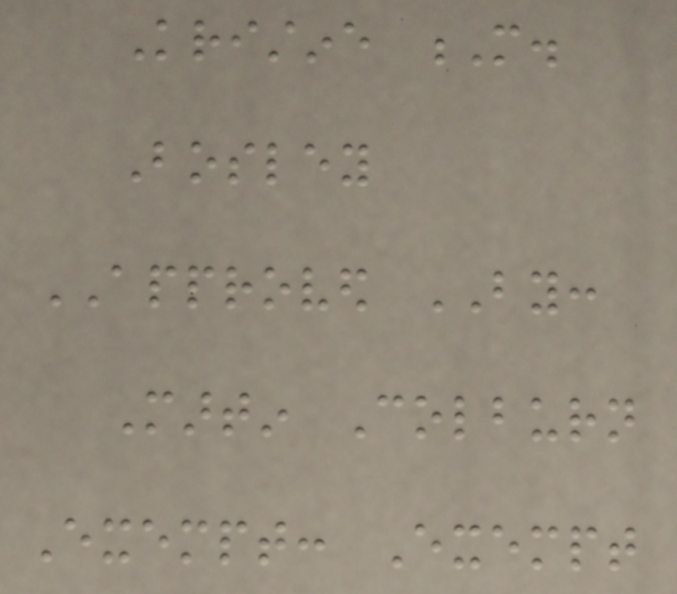Kristine M.
Bosley
APPROVED BY:
Martin Colburn
Exempt: Exempt
